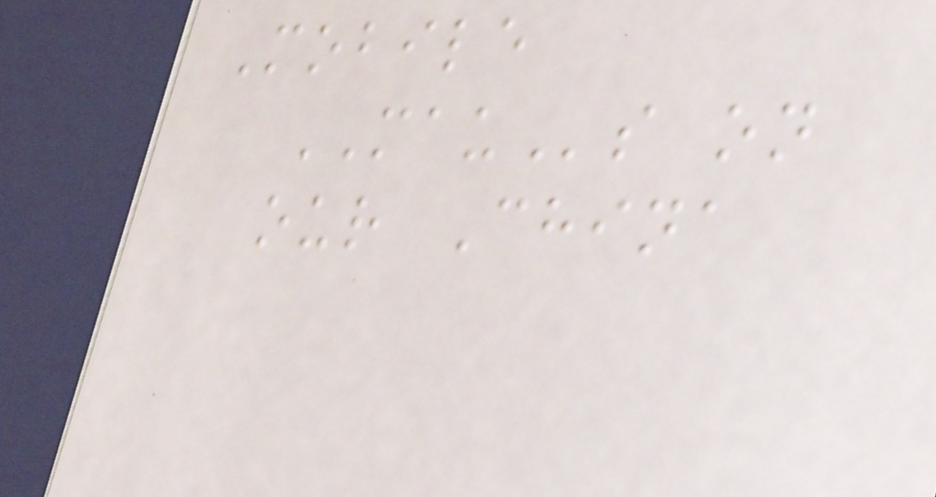Mobile
MAUs on
our China
